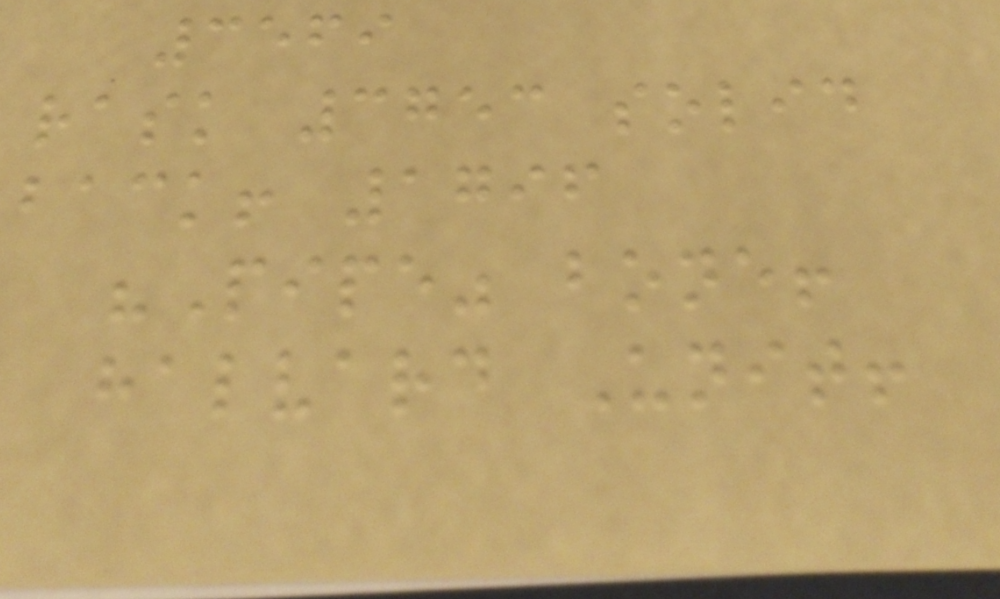3569
rask 3753 solid
back! 1796
"Pipe" bone!
halvard Unit!
